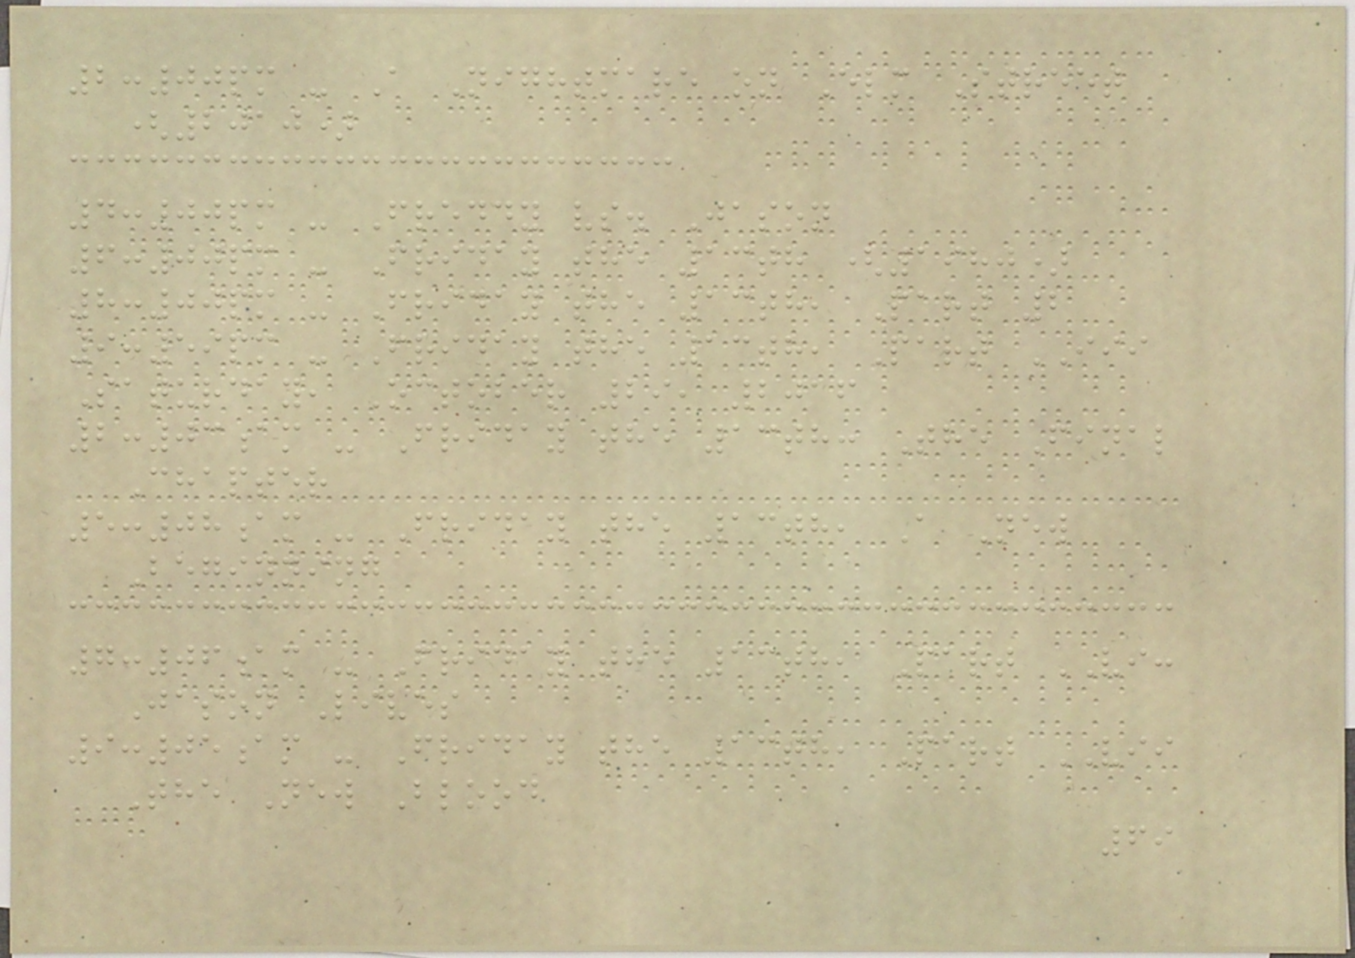2:00pm - A Nightmare on Elm Street
(2010)
4:00pm - Freddy vs. Jason
6:00pm - Friday the 13th (1980)
8:00pm - Friday the 13th, Part 2
9:59pm - Friday the 13th, Part III
Saturday, October 29, 2016
2:03am - Friday the 13th: The Final
Chapter
5:08am - Friday the 13th, A New
Beginning
7:06am - Friday the 13th, Part VI:
Jason Lives
9:05am - Friday the 13th, Part VII
The New Blood
69
